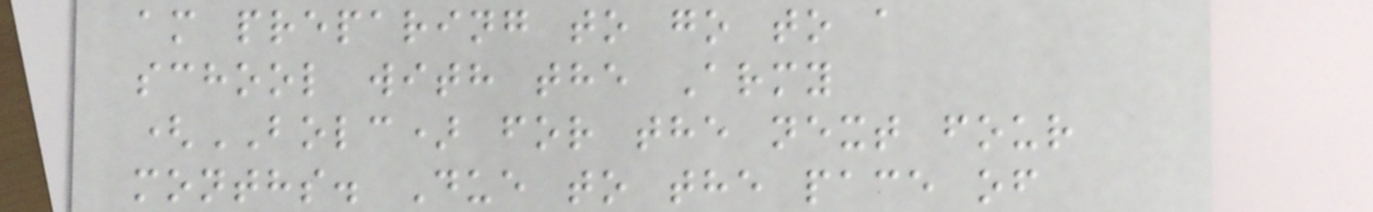am preparing to go to a
school with the Army
(BOLC) for the next four
months. Due to the pace of
